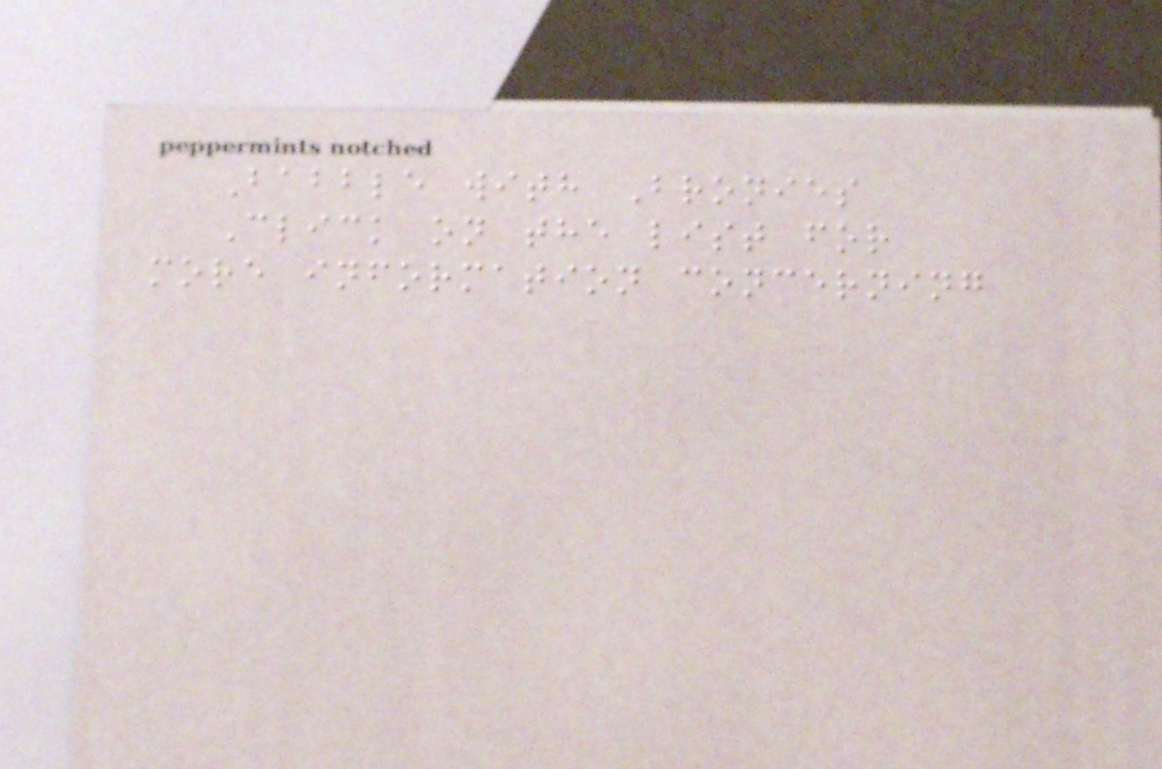Babble with Bronies
Click on the list for
more information concerning
